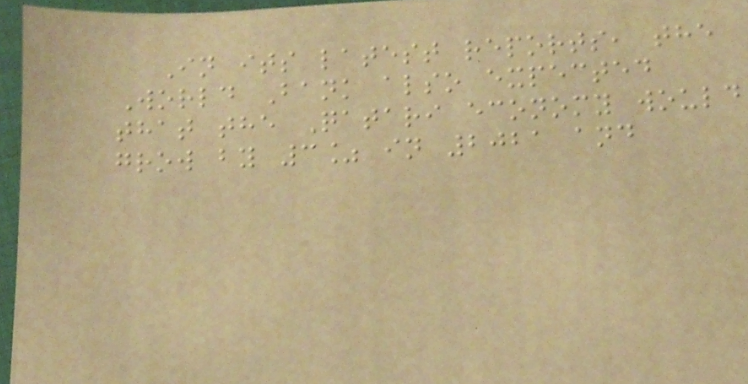In its latest reports, the
World Bank also expected
that the Qatari economy would
grow by 3% in 2021 and
